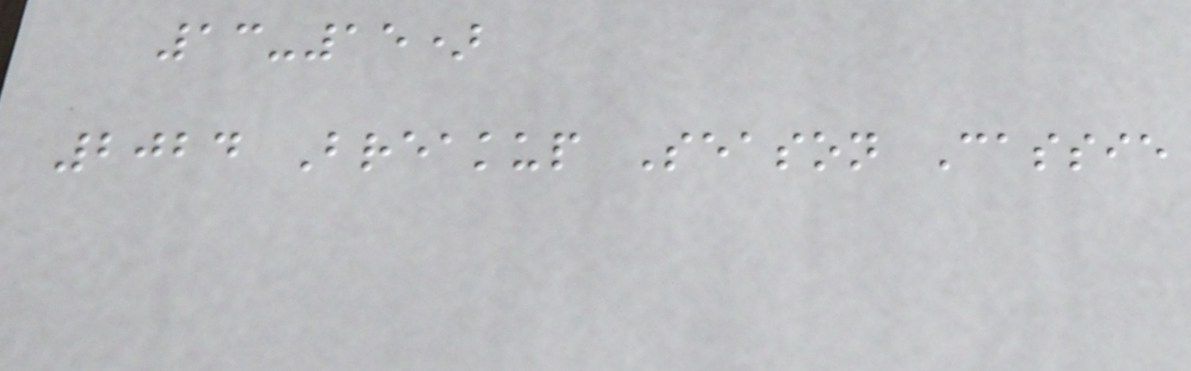13-15)
2024 Breakup Season Cassie
